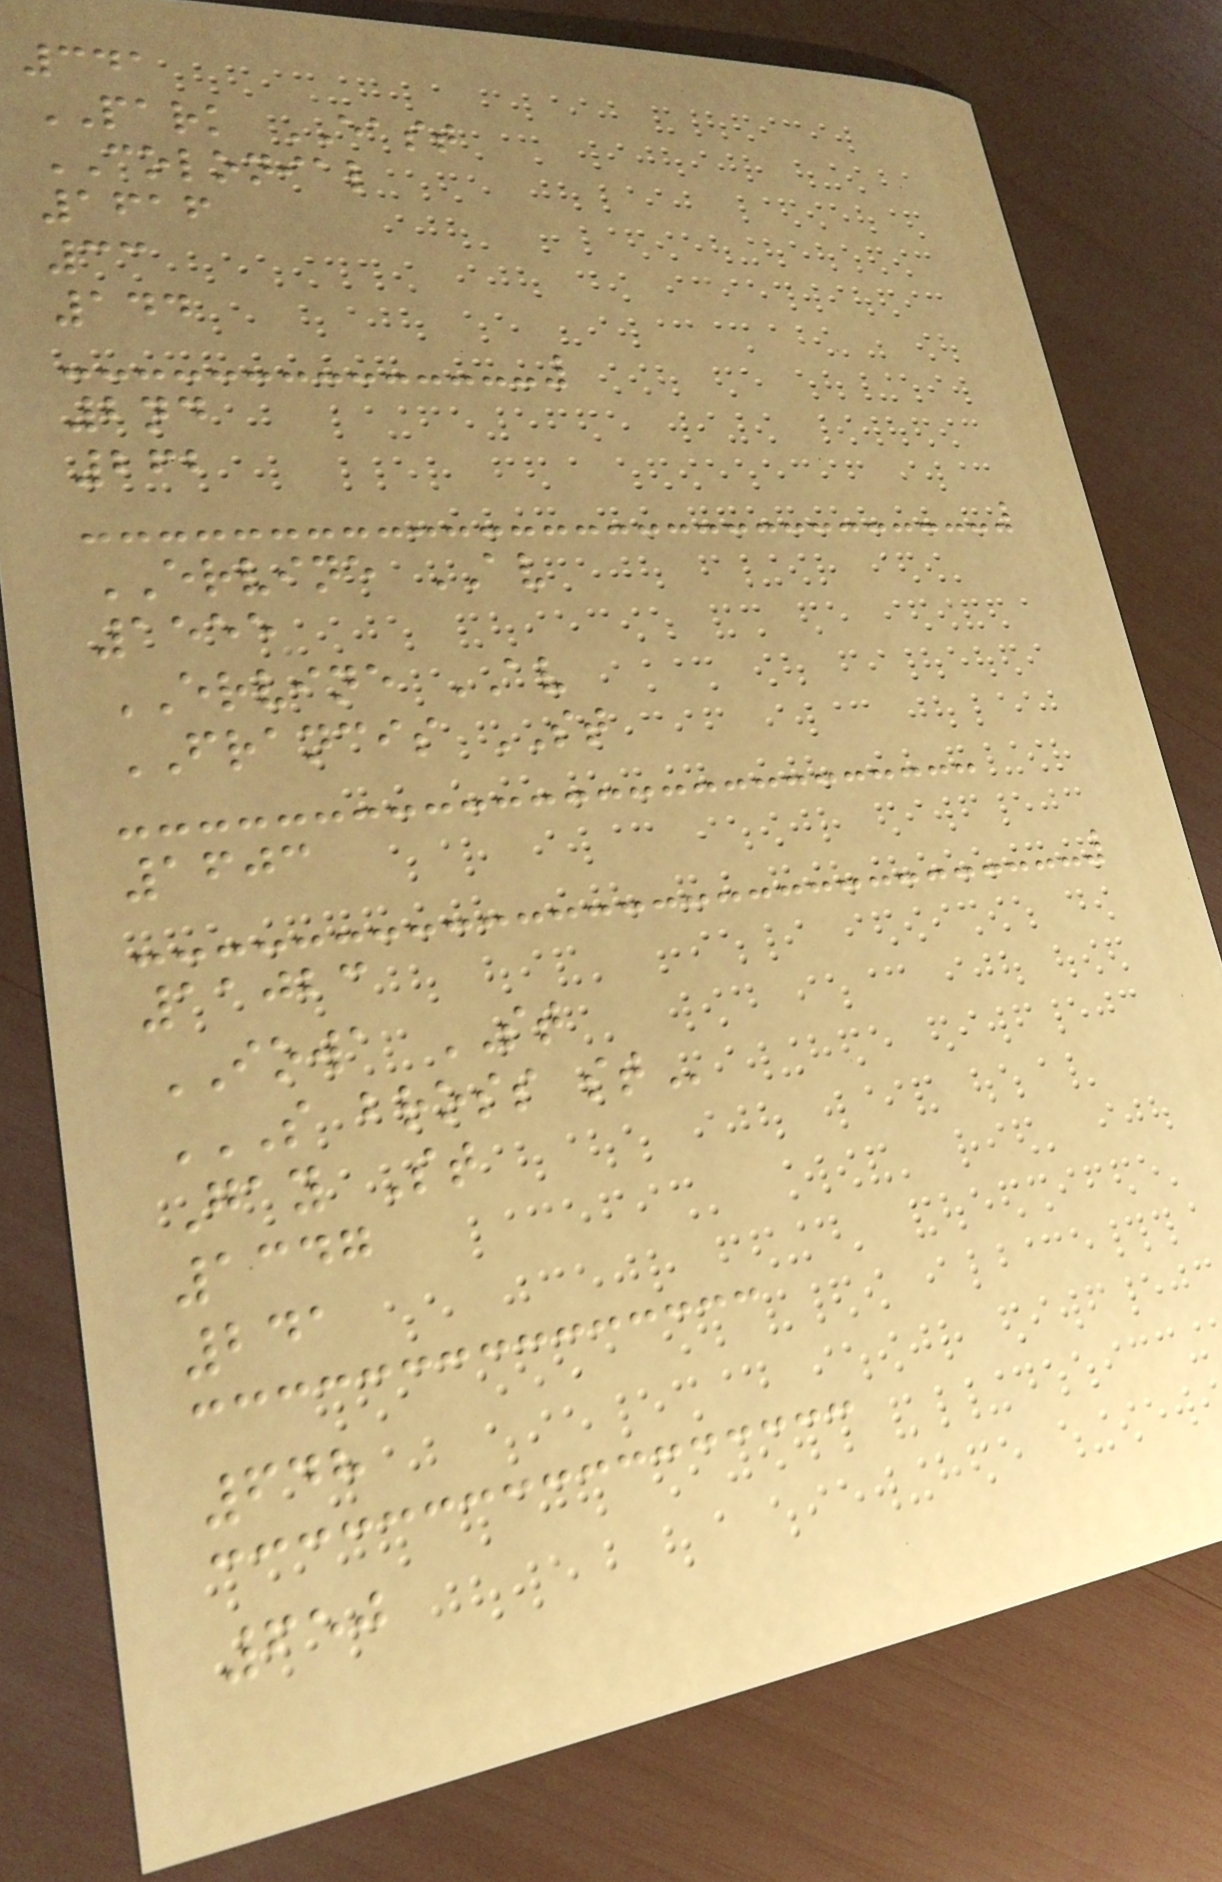341
PARK EAST
COLONIAL
1616
33
144
2nd
262
ERVINE AV
1555
ERVINE AV
FRANCIS ST
1603
11023
IOWA ST
S BROSS ST
Gay St
1347
241
648
650
